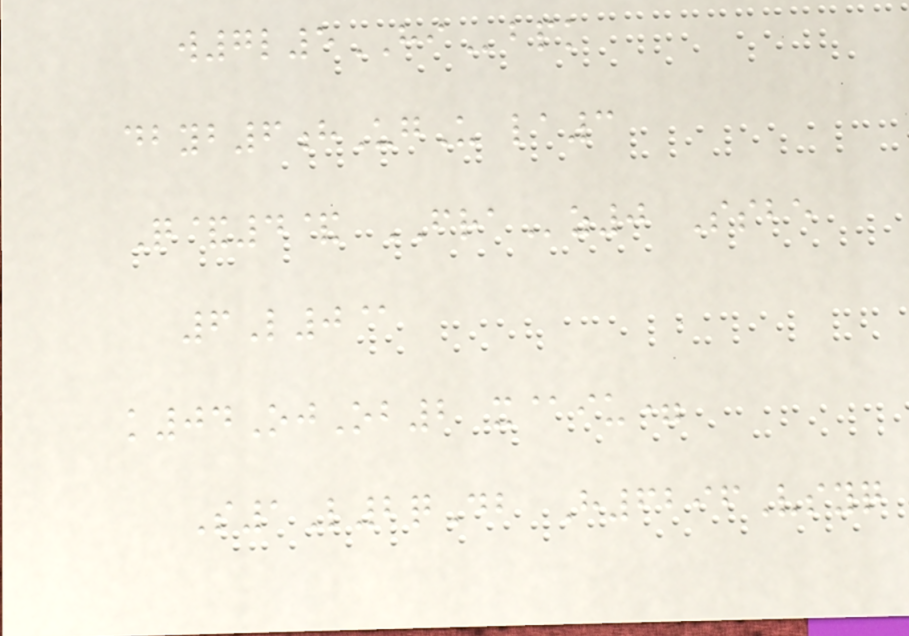w7l5HIbpk
dbyb6hUgU la3
Q&4& FRAz0 Ssbe
6L0@
k04OjOb2 x@iu=
S1L2qDb H6296Vsyq
